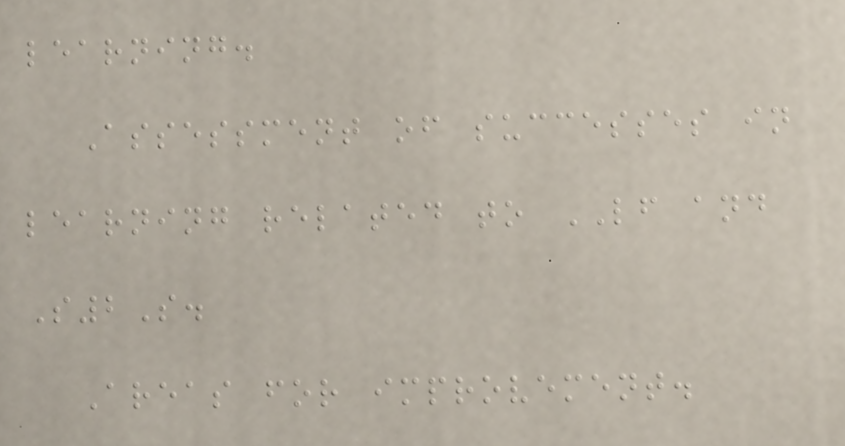learning.
Assessment of successes in
learning related to LF and
S2S.
Areas for improvement.
